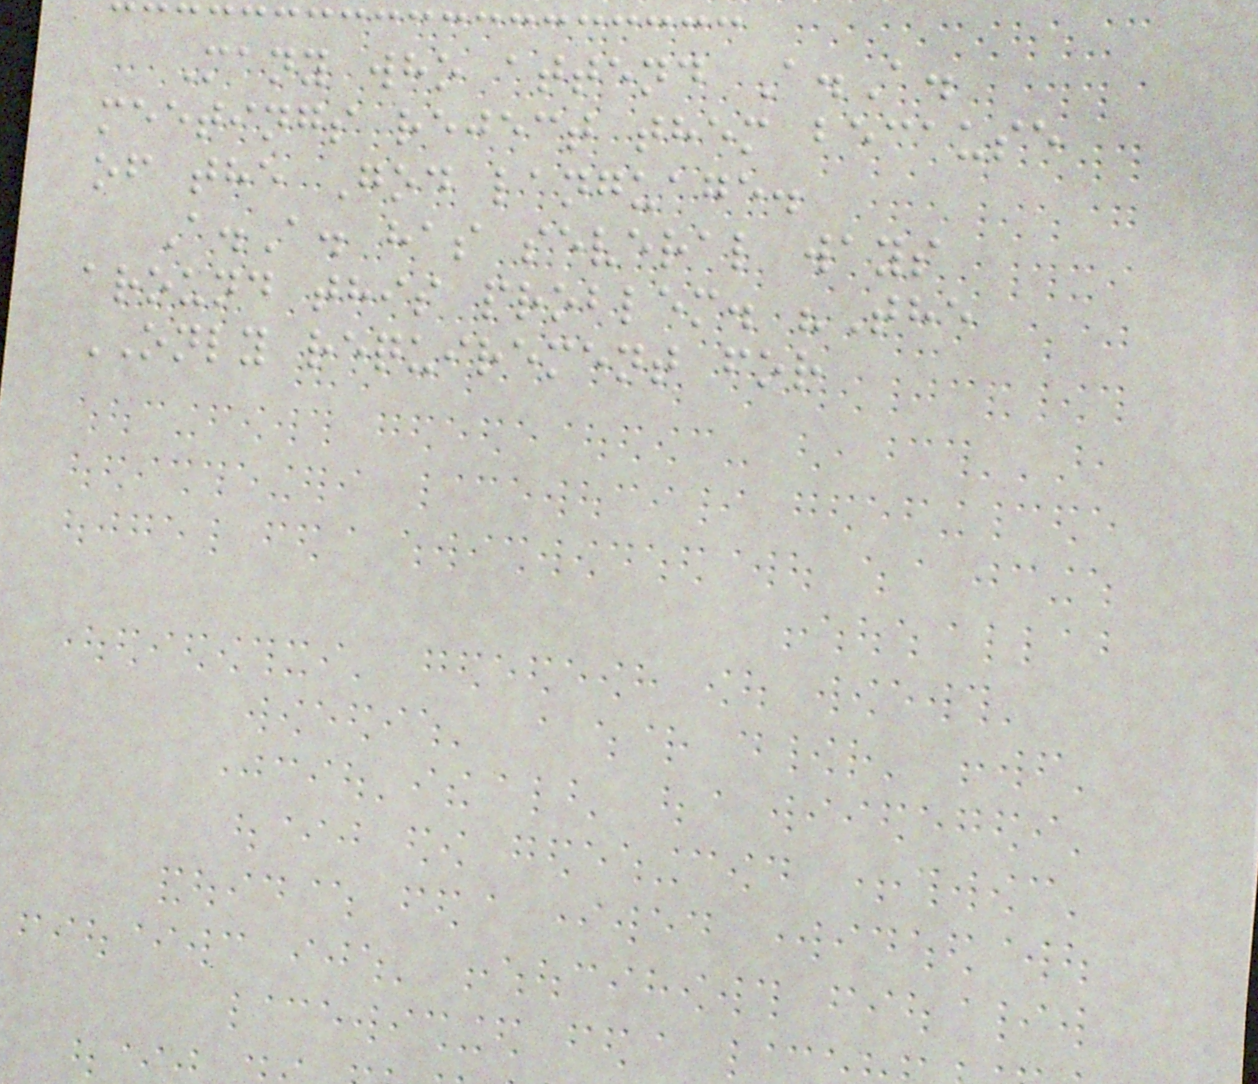Many who attend A.A.
meetings reject them because
of the God language.
A.A. has several ways
around this problem. "The
ONLY requirement for
